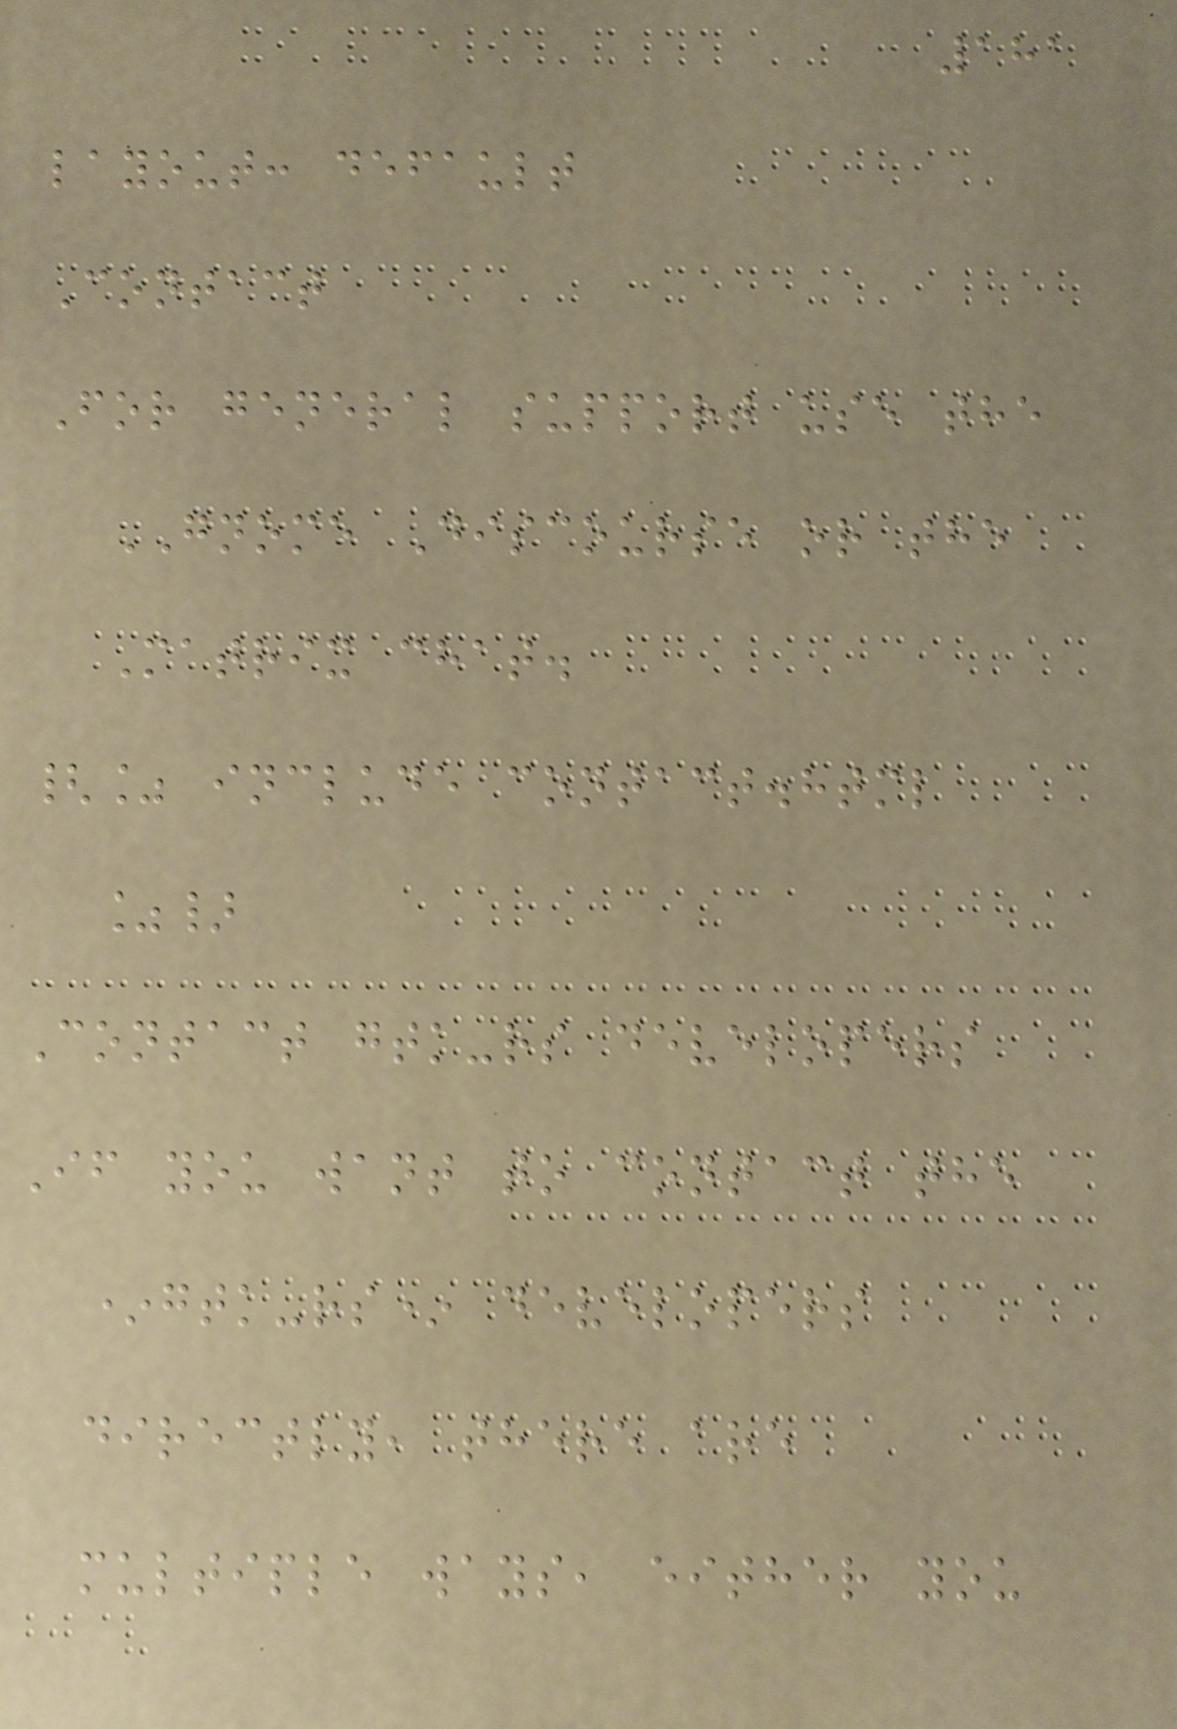181
layout: default
Contact
For general support use the
GNOME Discourse or the
Matrix chat.
{% include contact.html
%}
Contact gtk-rs developers
If you want to contact the
*gtk-rs* developers
directly, there are
multiple ways, either you
